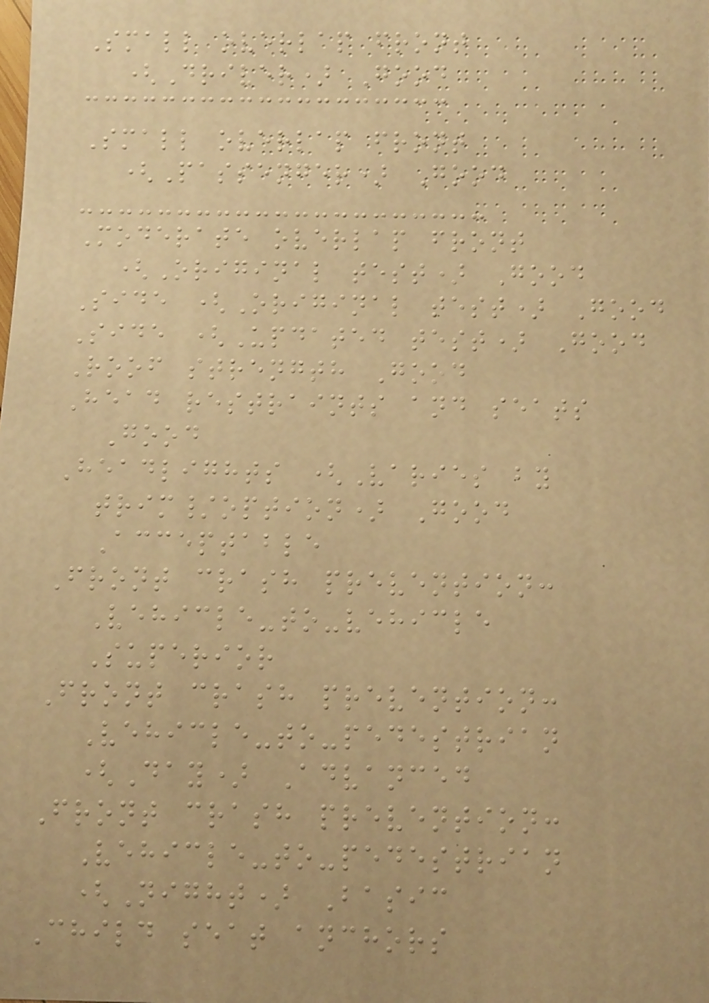Small overlap front
(Driver) Good
Small overlap front
(Passenger) Good
Moderate overlap front
(Original test) Good
Side (Original test) Good
Side (Updated test) Good
Roof strength Good
Head restraints and seats
Good
Headlights (Varies by
trim/option) Good
Acceptable
Front crash prevention:
Vehicle-to-vehicle
Superior
Front crash prevention:
Vehicle-to-pedestrian
(Day) Advanced
Front crash prevention:
Vehicle-to-pedestrian
(Night) Basic
Child seat anchors
